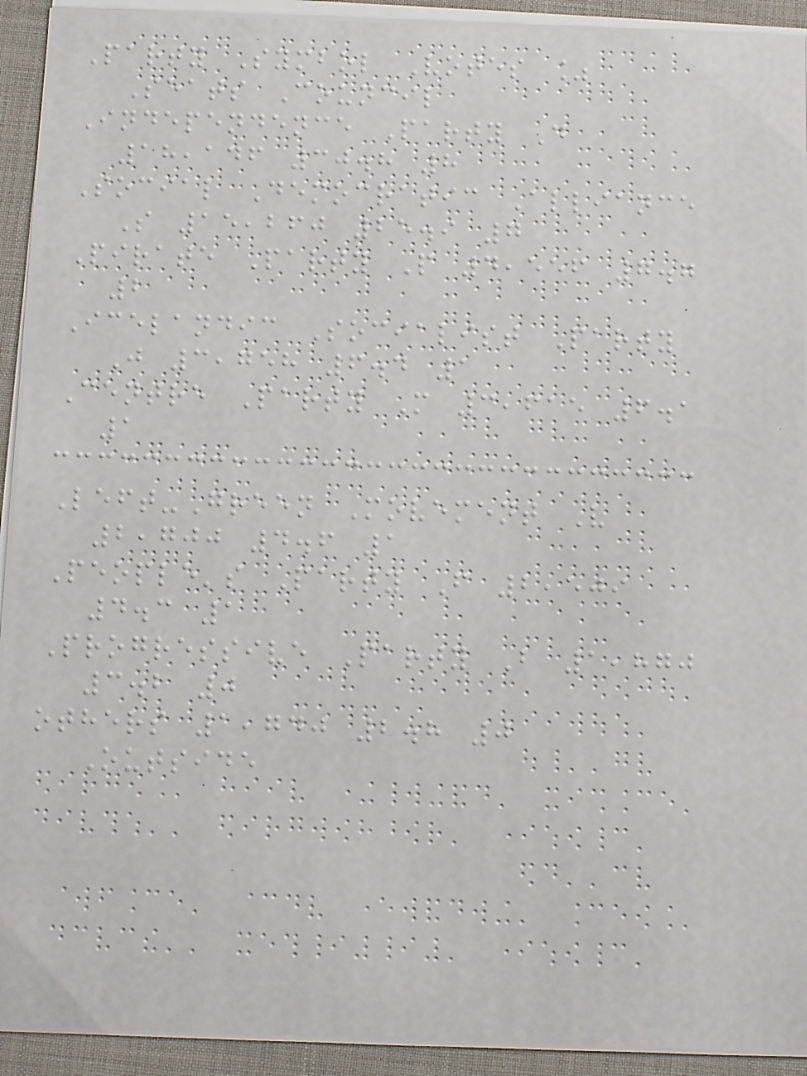Party Symbol Votes %
Seats Council
Independence Party D
18,146 30.8 8
Social Democratic Alliance
S 15,260 25.9 7
Pirate Party P 4,556 7.7
2
Icelandic Socialist Party
J 3,758 6.4 1
Centre Party M 3,615 6.1
1
Left-Green Movement V
2,700 4.6 1
People's Party F 2,509
4.3 1
Progressive Party B 1,870
3.2 0
others 1,740 2.8 0
Outside
